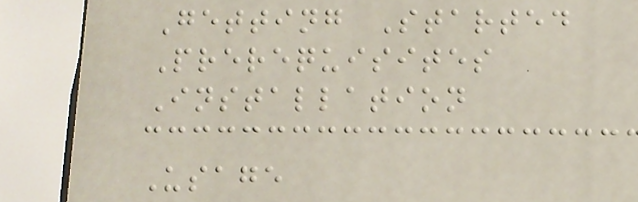Getting Started
Prerequisites
Installation
Usage
